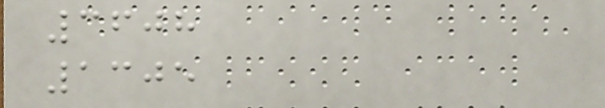3608
1305
